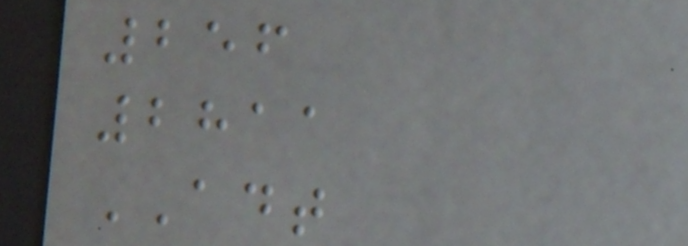256
2811
ADT
